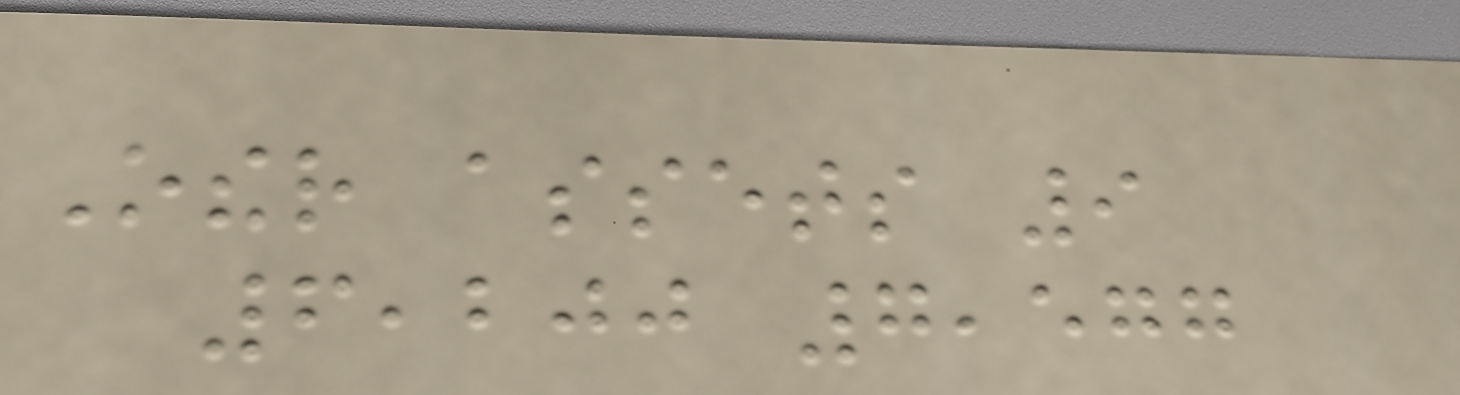Other assets 9
6,200 7,577
